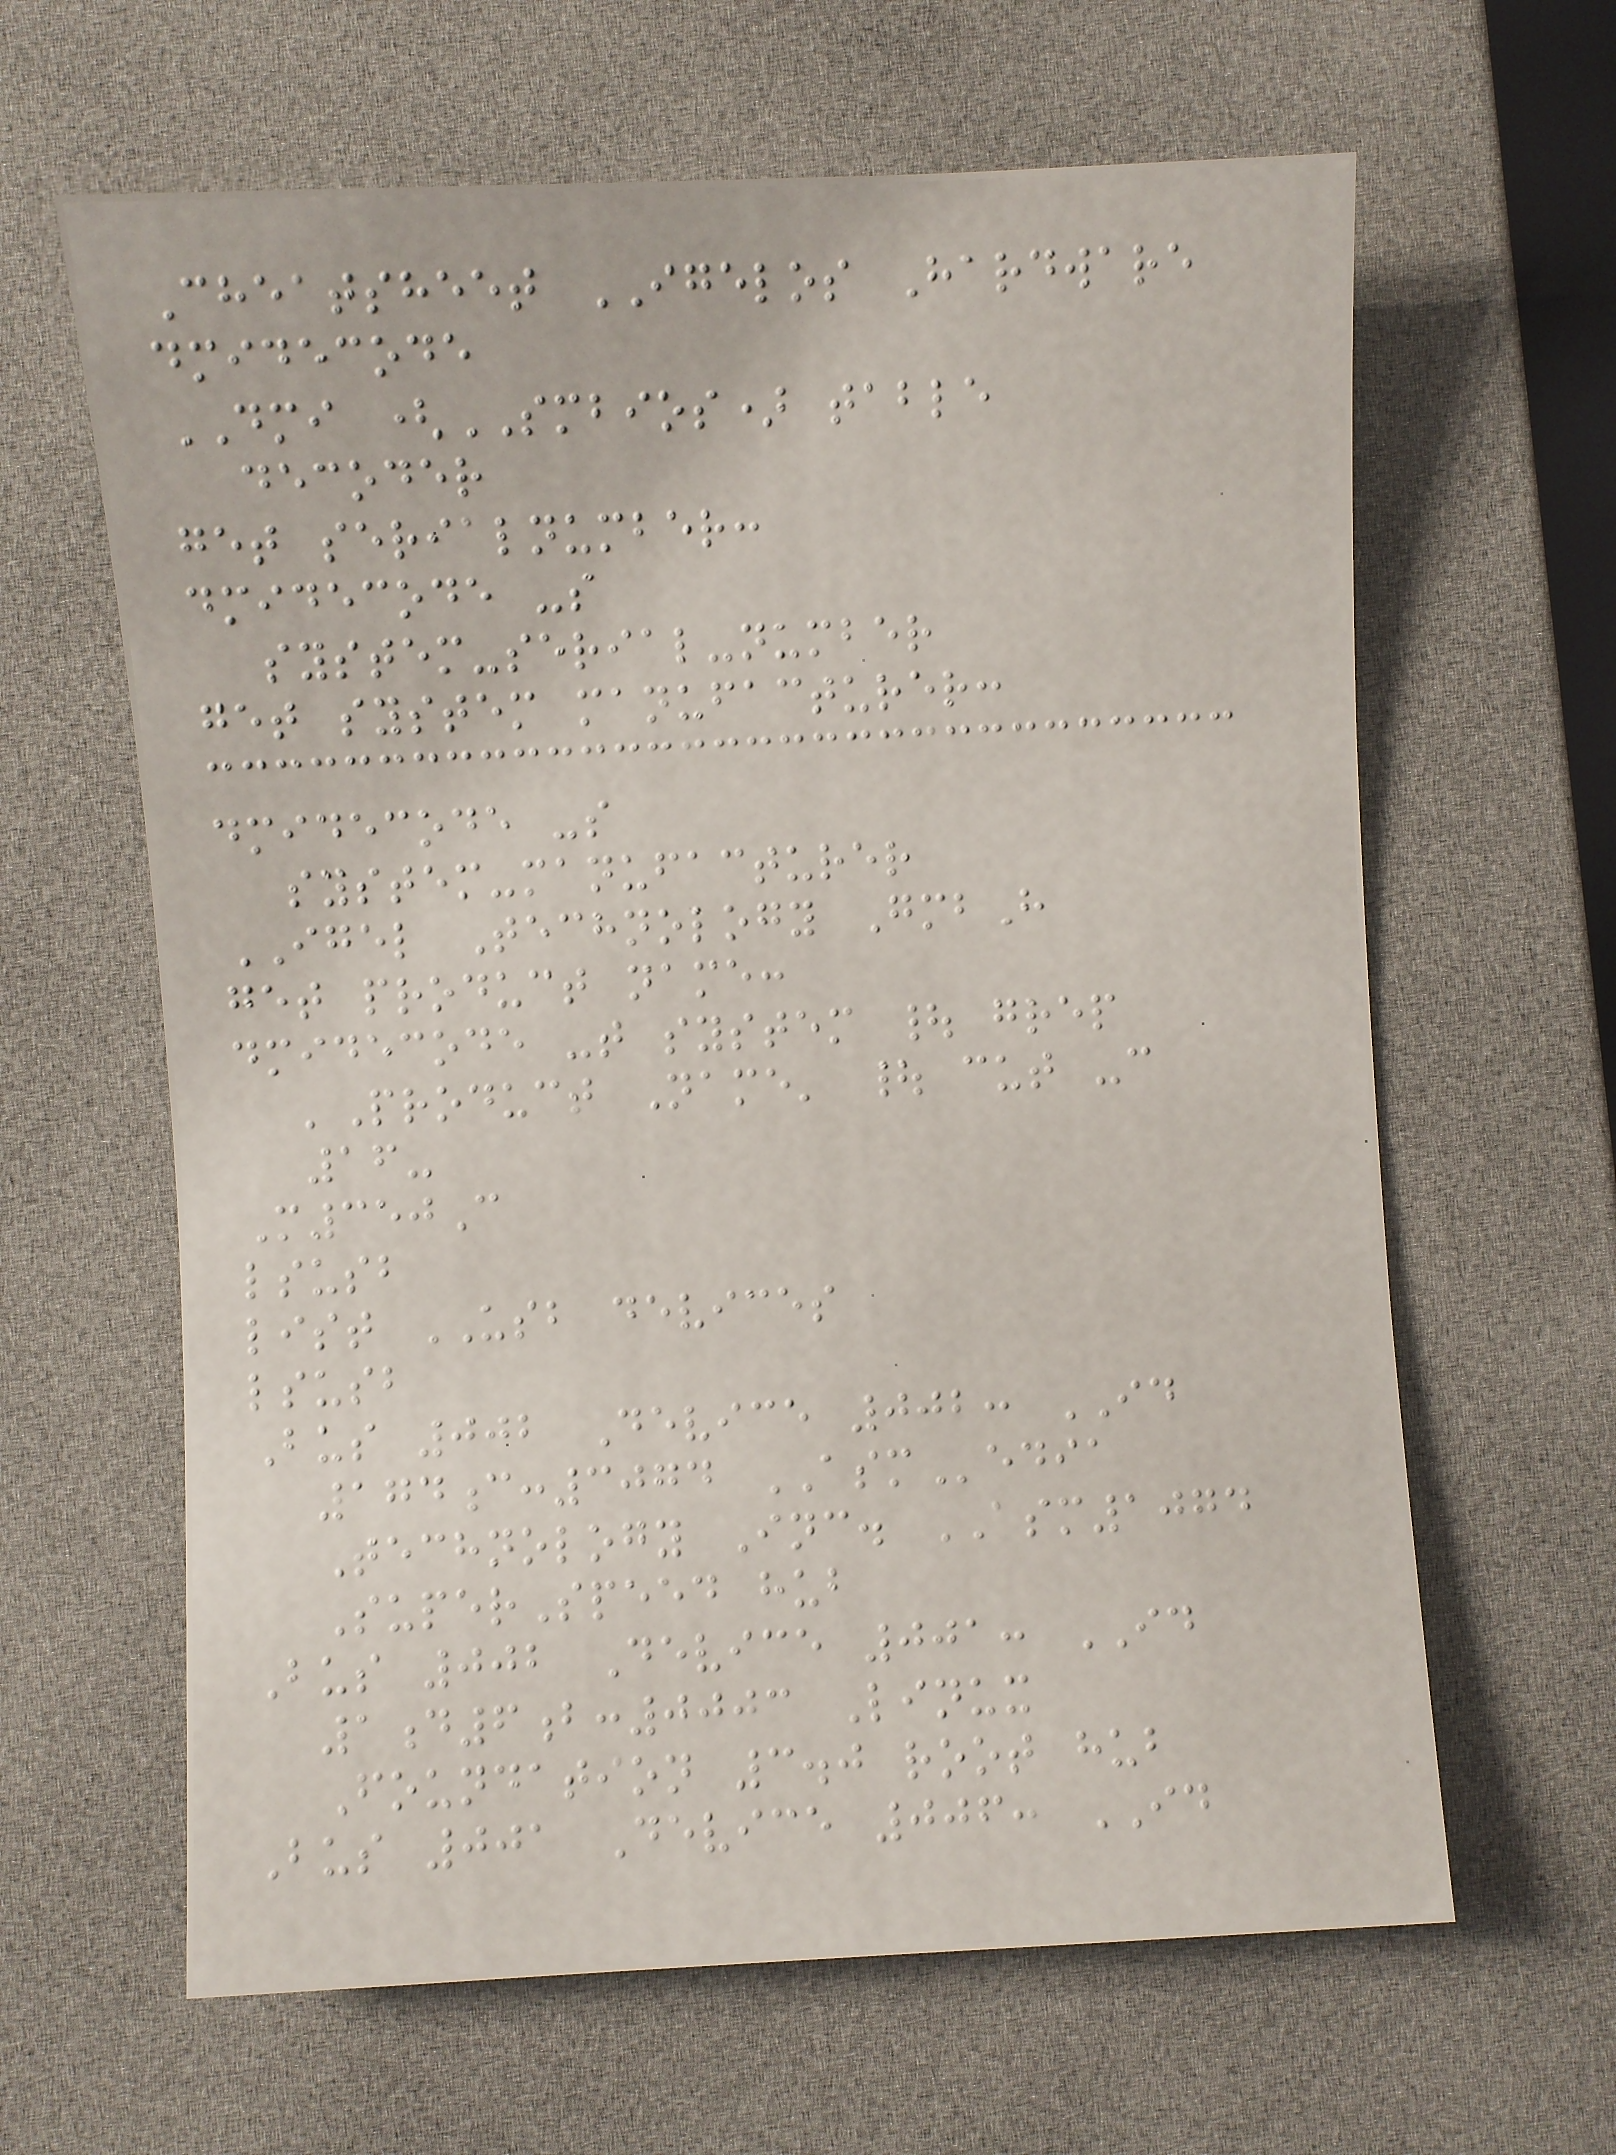Cheatsheet IGELOS Hardware
dmidecode
DMI (SMBIOS) table
decoder
get serialnumber:
dmidecode -s
system-serial-number
get system manufacturer:
dmidecode -s
system-manufacturer
IGEL Technology GmbH
get product name:
dmidecode -t system | grep
'Product Name' | cut -c
16-
M350C
lsusb
list USB devices
lsusb
Bus 002 Device 002: ID
174c:3074 ASMedia
Technology Inc. ASM1074
SuperSpeed hub
Bus 002 Device 001: ID
1d6b:0003 Linux
Foundation 3.0 root hub
Bus 001 Device 006: ID
